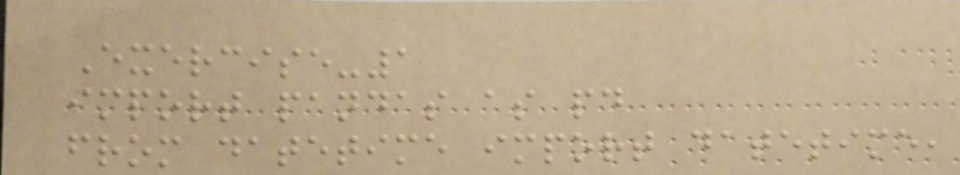Exercise-1
import pandas as pd
from datetime import datetime,
